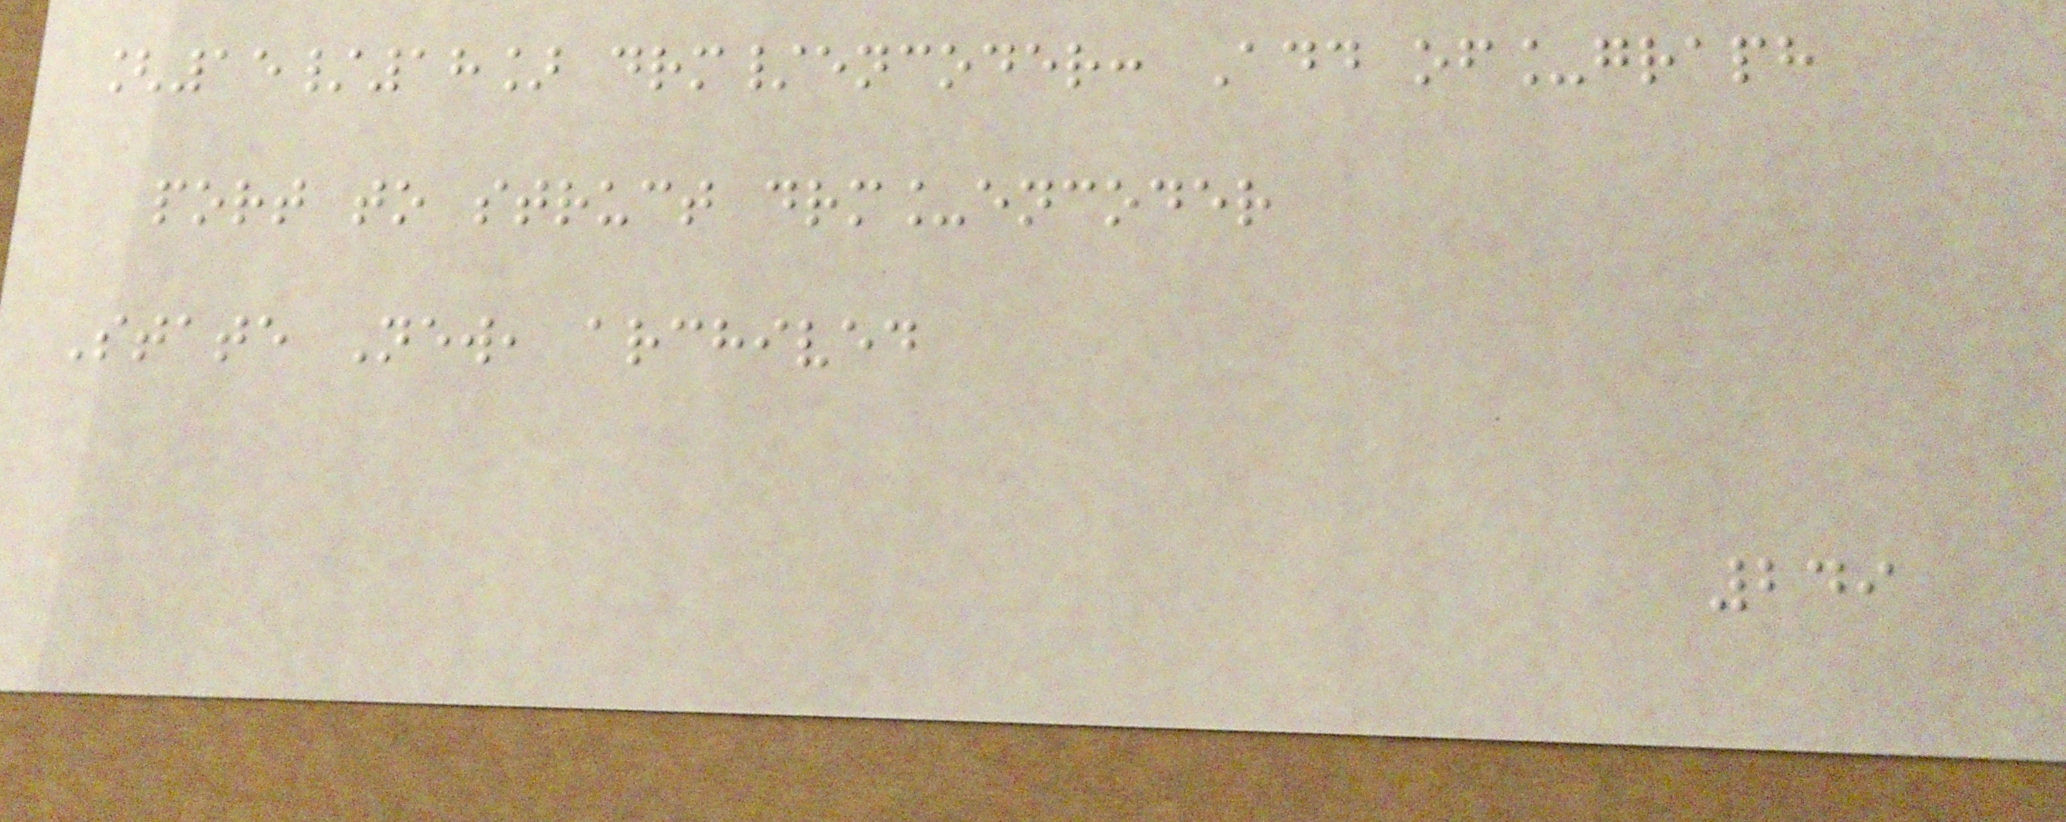[15/18] drm/encoder: Add of_graph
port to struct drm_encoder
State New, archived
249
